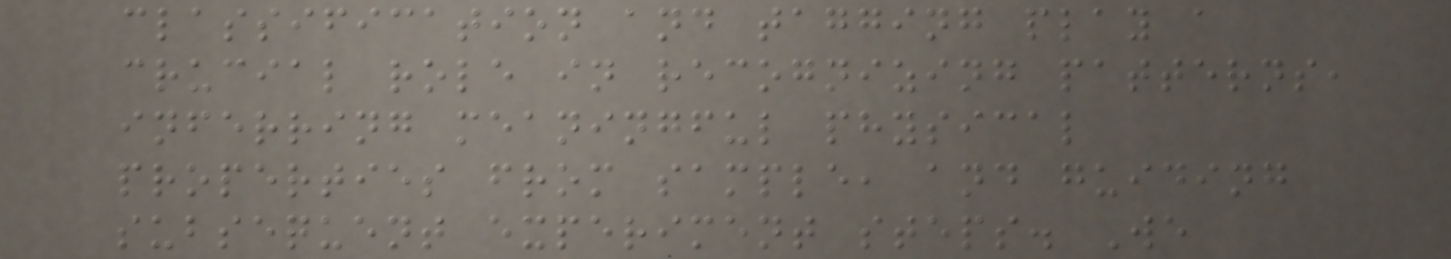classification and tagging play a
crucial role in recognizing patterns,
inferring meaningful physical
properties from sample, and guiding
subsequent experiment steps. We
